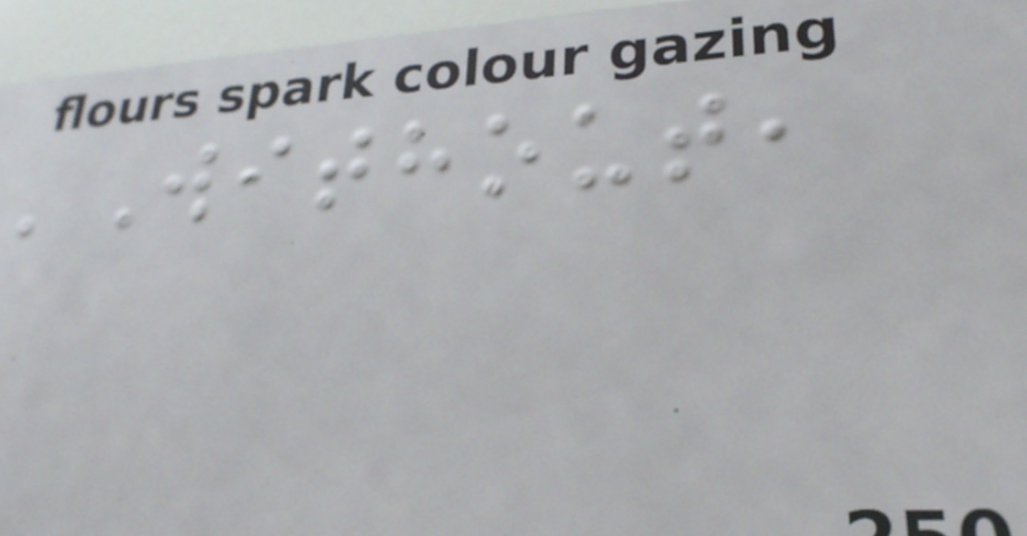'Without,
